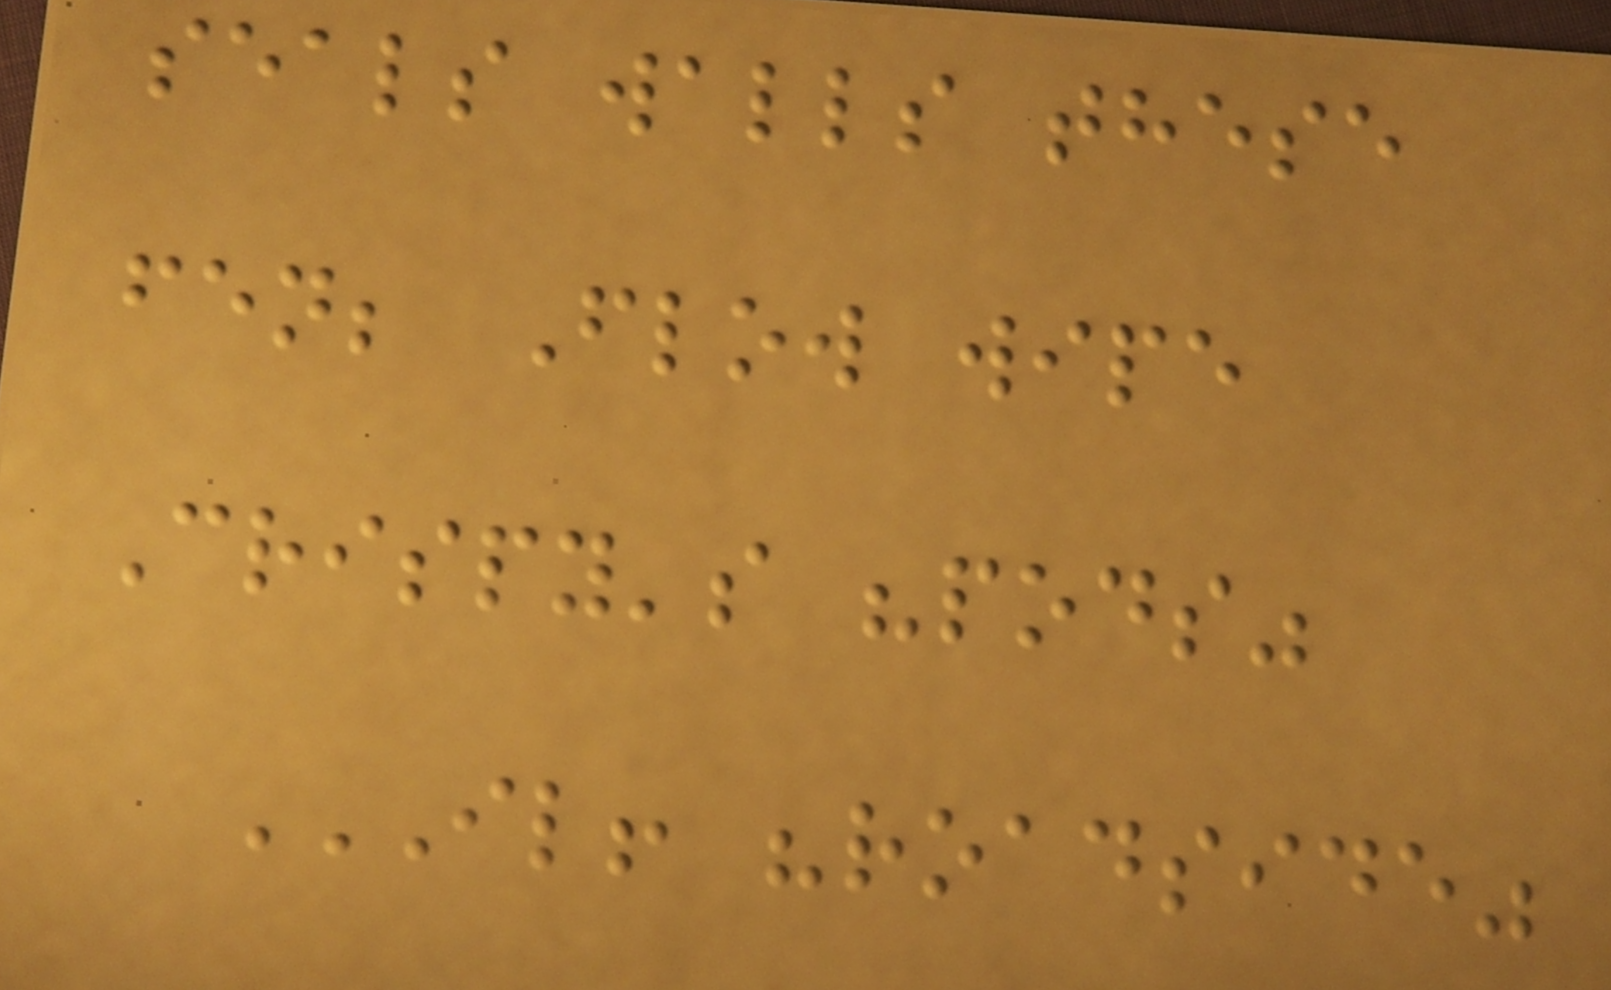seals walls these
fen; Flow wipe
Crispy's "pods"
IL! "ROADSIDE"
